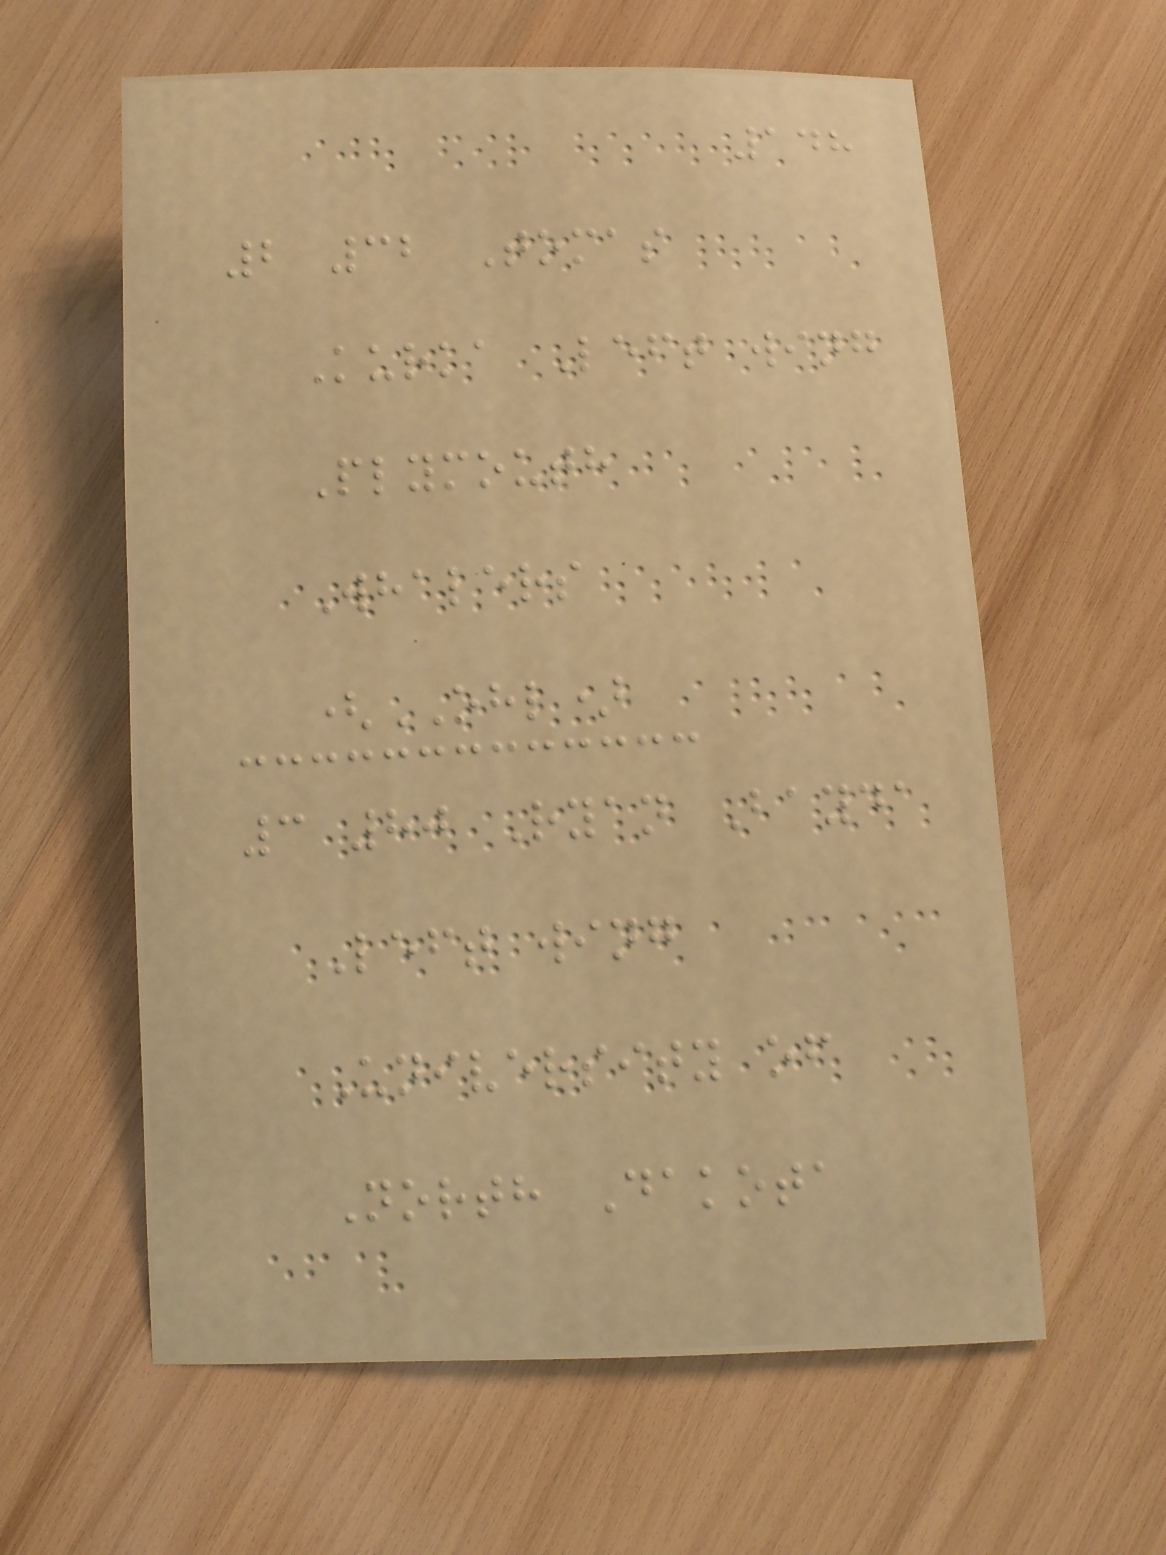148
2 32 Tomas
Kurka Left wing
Plymouth
Whalers
(OHL)
3 80 Ryan Bayda
Left wing
University of
North Dakota
